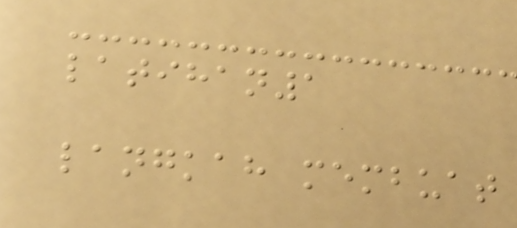latihan1
langkah membuat
